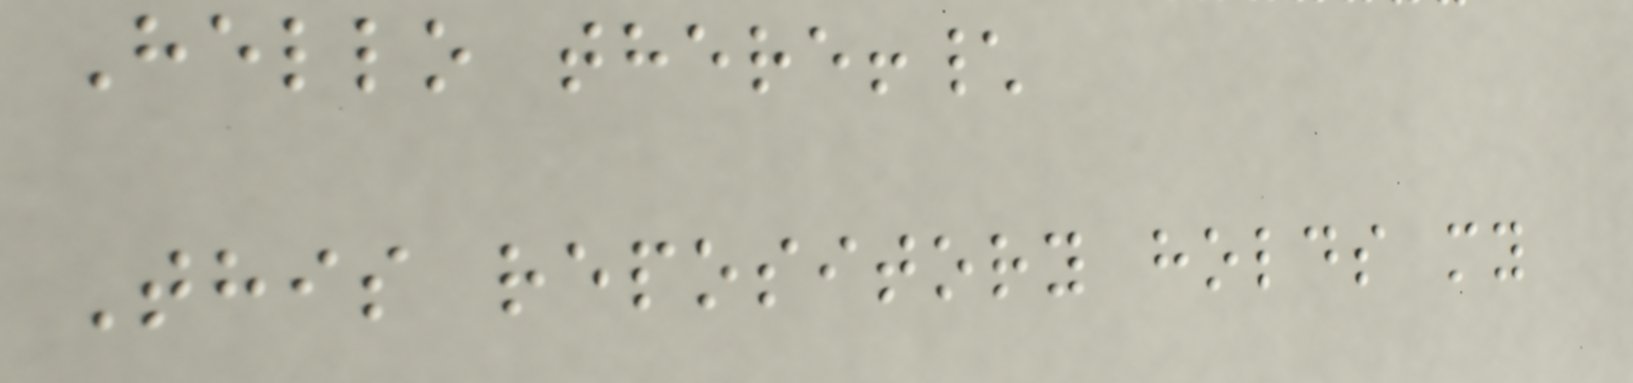Hello there!\
This repository holds my
